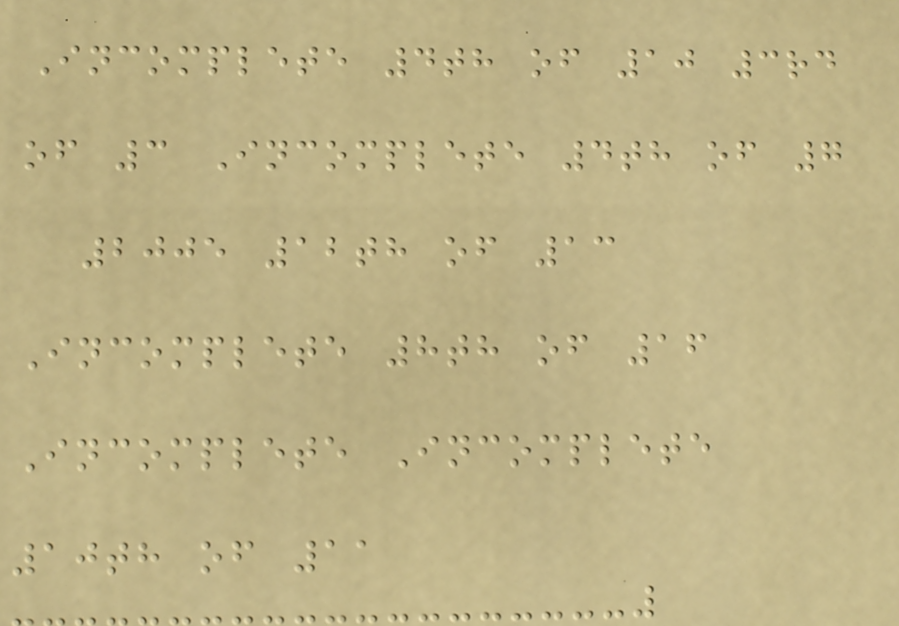Incomplete 4th of 10 3rd
of 3 Incomplete 4th of 7
2005 12th of 13
Incomplete 8th of 16
Incomplete Incomplete
10th of 11
